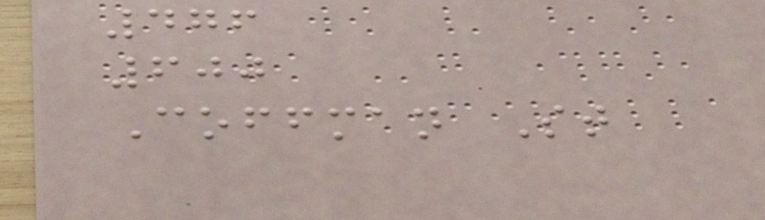476
600
Coffman St
